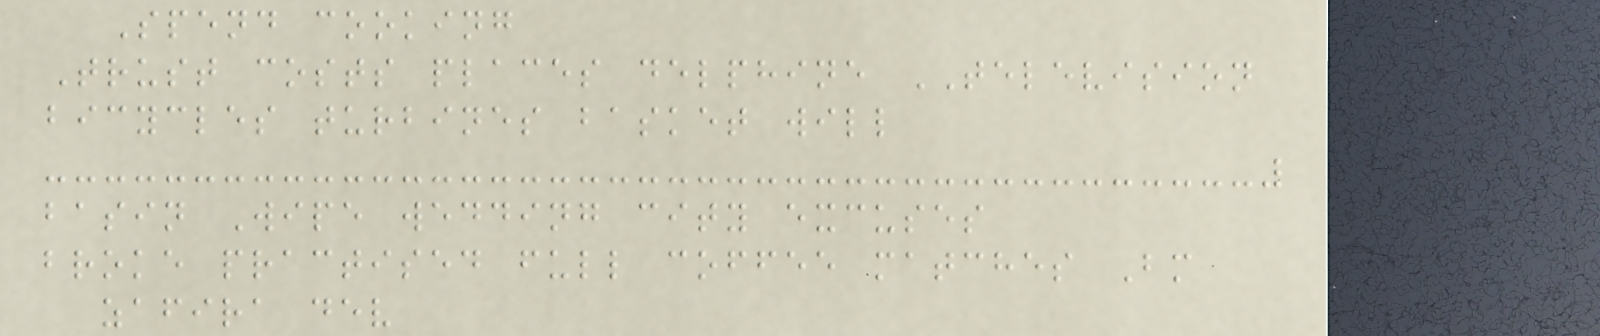Spend cooking
Trust costs places delphine TELEVISION
bicycles turbines basket will
basin Wipe wedding city excuses
broke practised full coffee matches Bm
zafira dev
